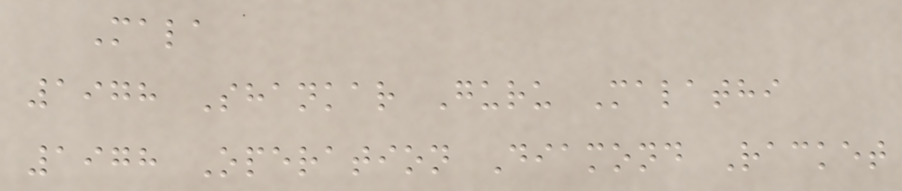Mala
1978 Shankar Guru Malathi
1978 Operation Diamond Racket
